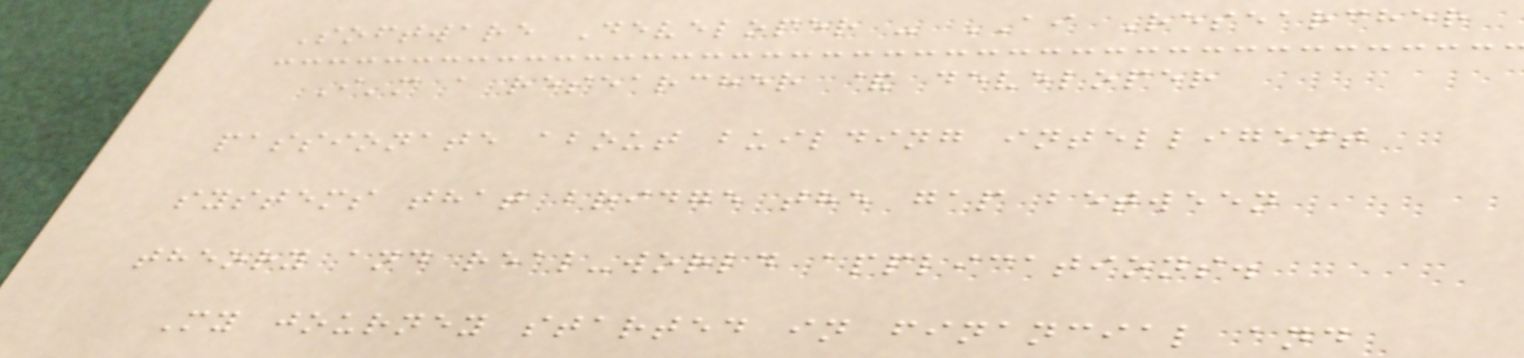Software Developer - AI Researcher
I'm a researcher & developer
passionate about building intelligent
systems that bridge the gap between
theory and real-world applications.
My journey started in financial and
